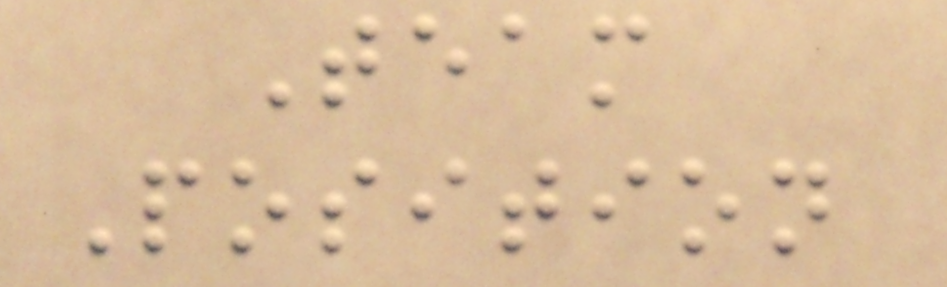Team
Position
